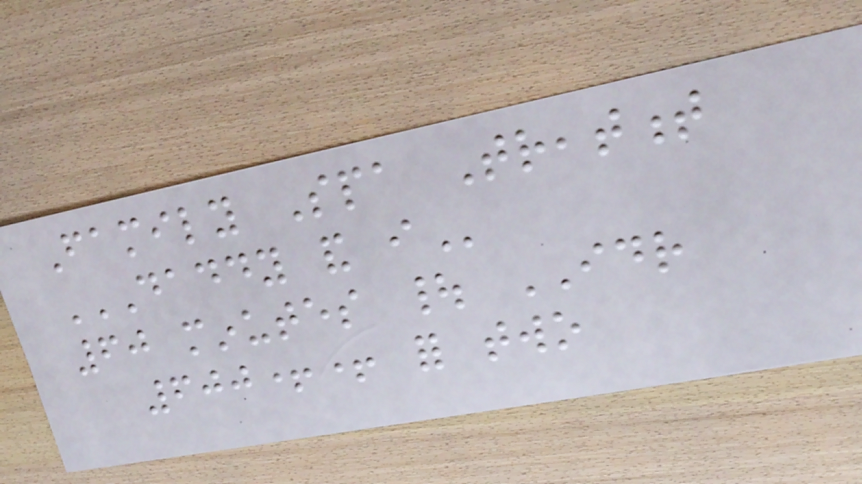Family Spa Treatment
DADDY AND I
60 minutes | IDR
600++ for two
